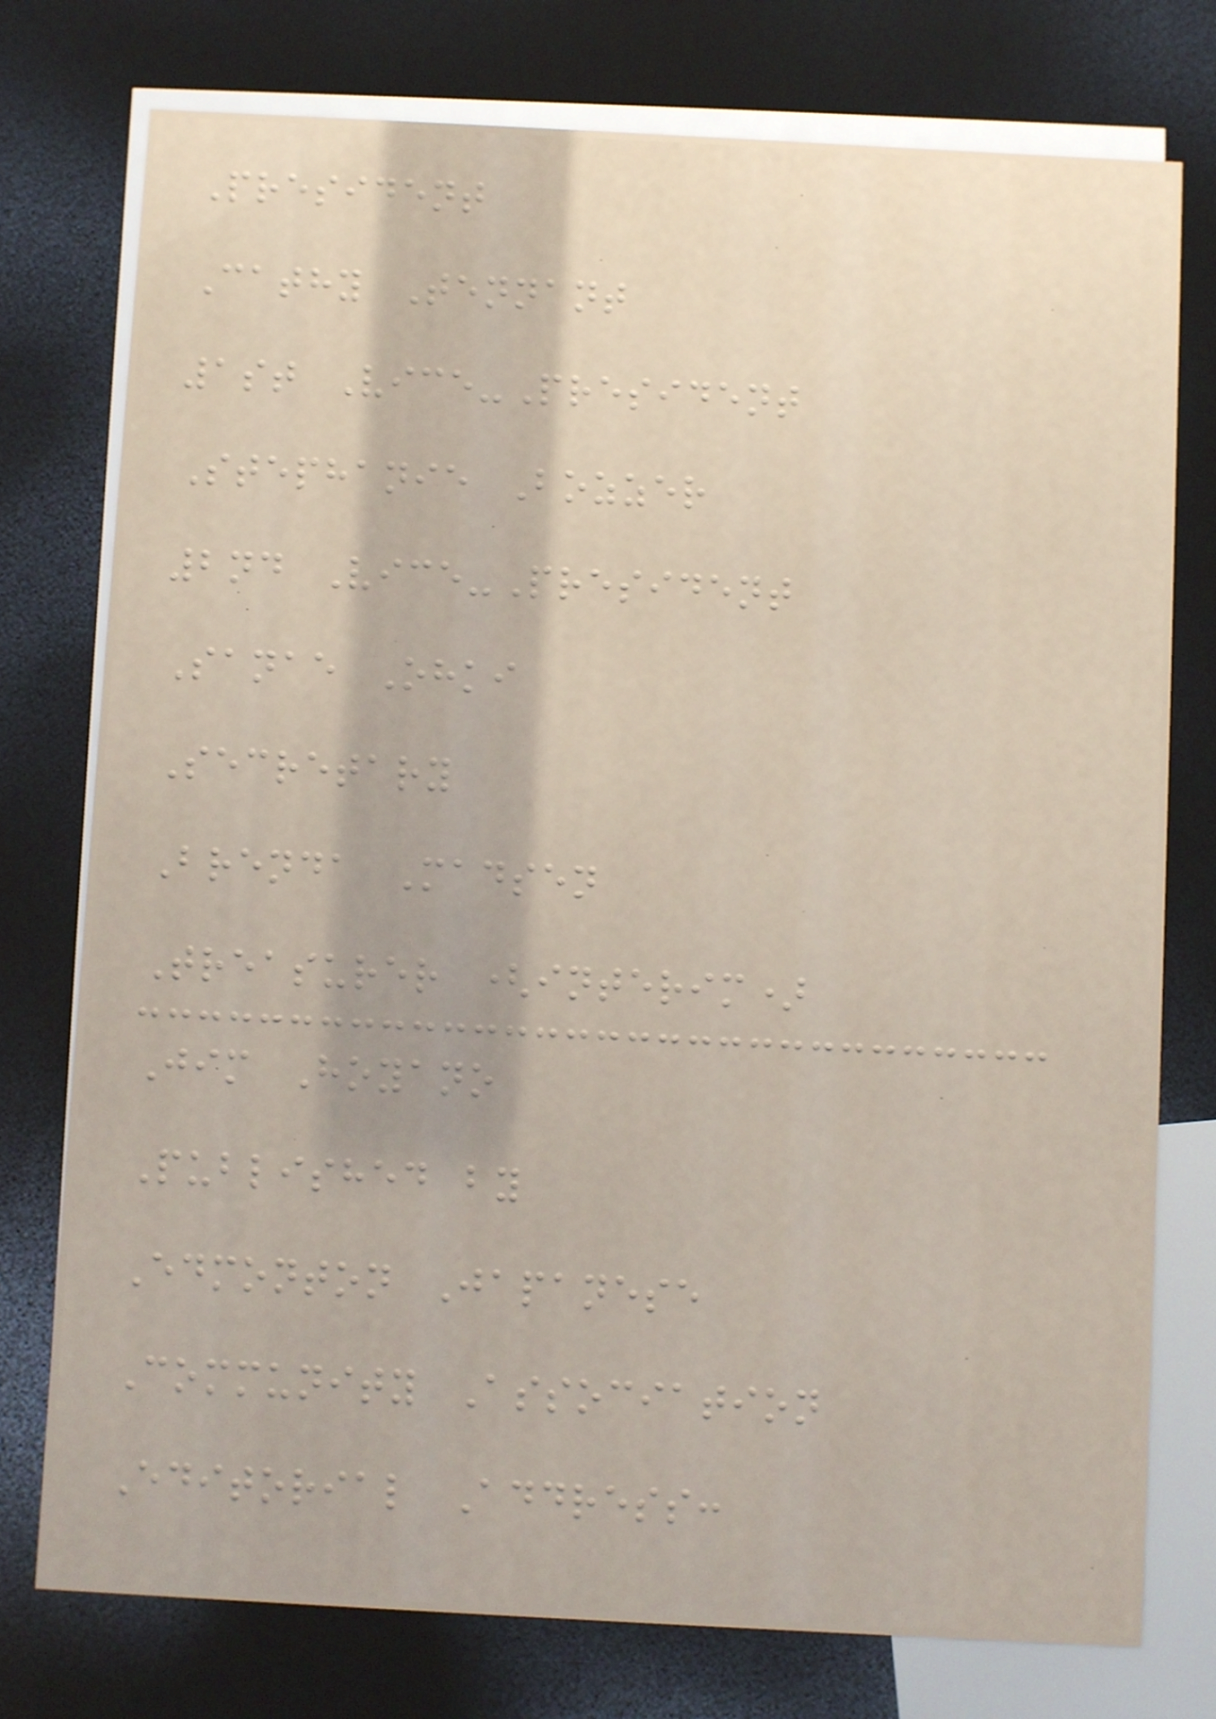President
Cathy Tennant
1st Vice-President
Stephanie Bozzer
2nd Vice-President
Sanae Ohki
Secretary
Brenda Madsen
Treasurer (interim)
Jim Hoyano
Published by
Edmonton Japanese
Community Association
Editorial Address:
